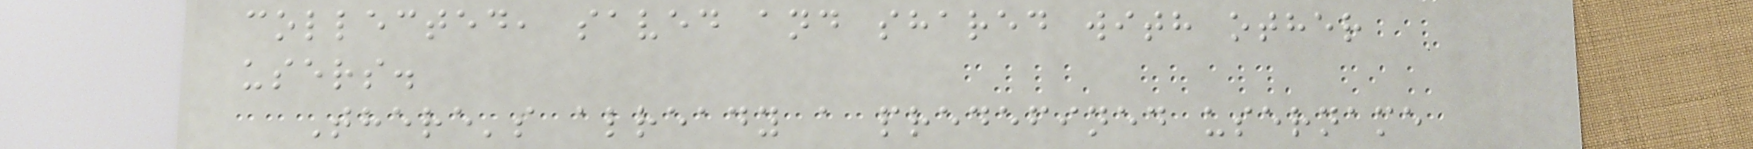collected, saved and shared with other
users.
There's already a predefined username
